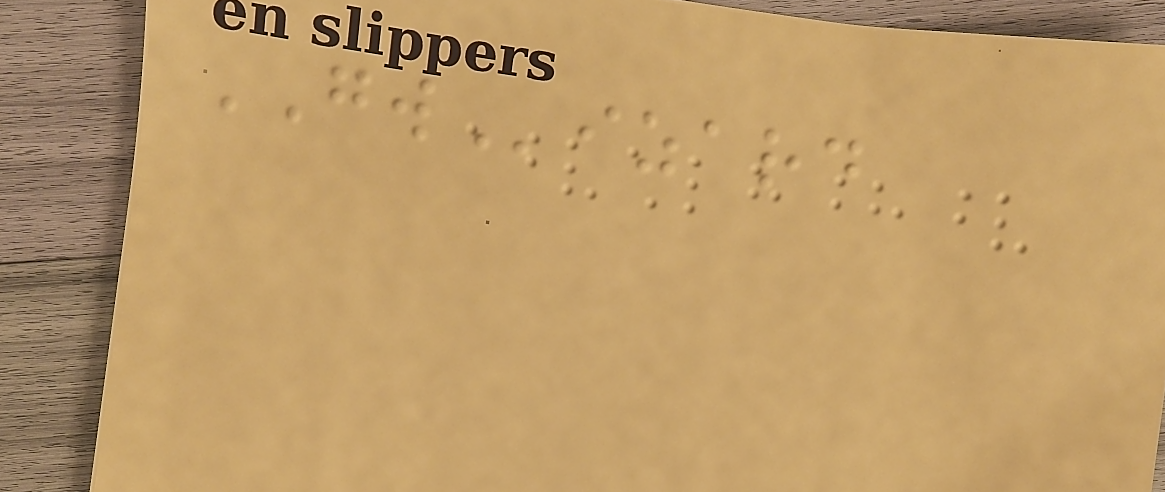GWizard
